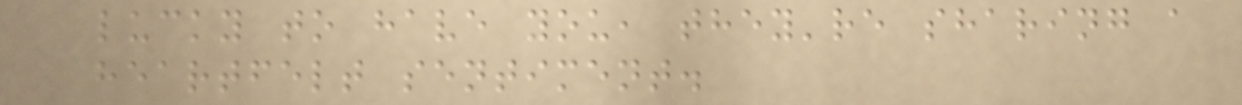lucky to have you, they're sharing a
heartfelt sentiment.
